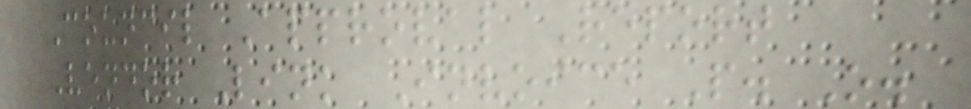Council Approval Report
Vendor Link Invoice P. O.
